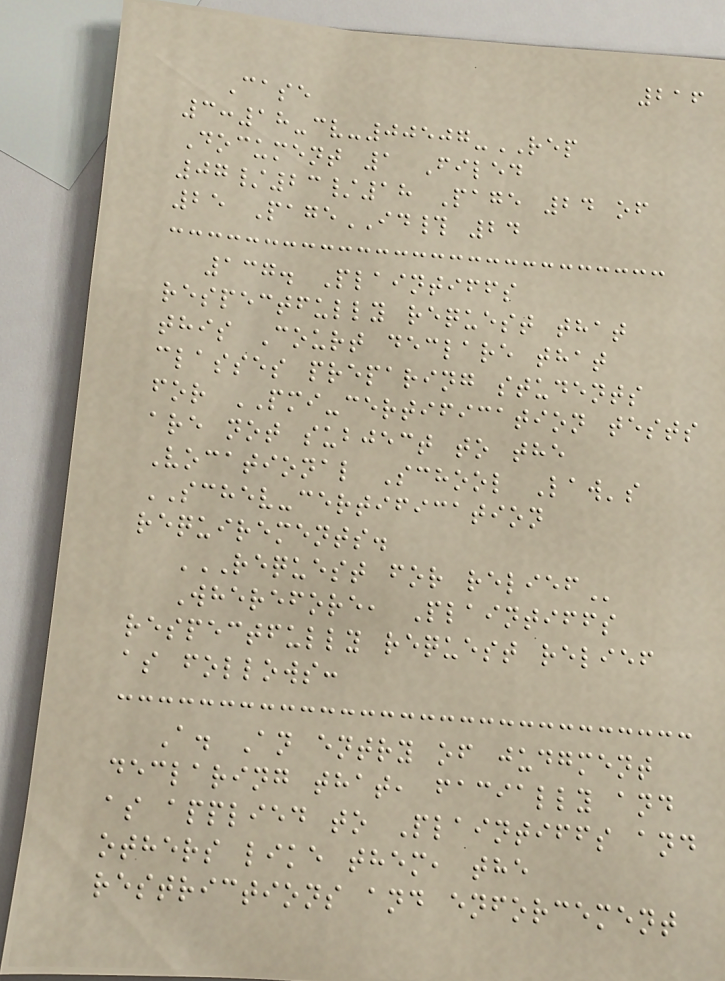216
Case
3:18-cv-00507-REP
Document 1 Filed
07/23/18 Page 24 of
25 PageID# 24
137. Plaintiffs
respectfully request that
this Court declare that
classes preparing students
for PMI-certification tests
are not subject to the
Vocational School Law's
SCHEV-certification
requirements.
REQUEST FOR RELIEF
Wherefore, Plaintiffs
respectfully request relief
as follows:
A. An entry of judgment
declaring that, facially and
as applied to Plaintiffs and
others like them, the
restrictions and enforcement
